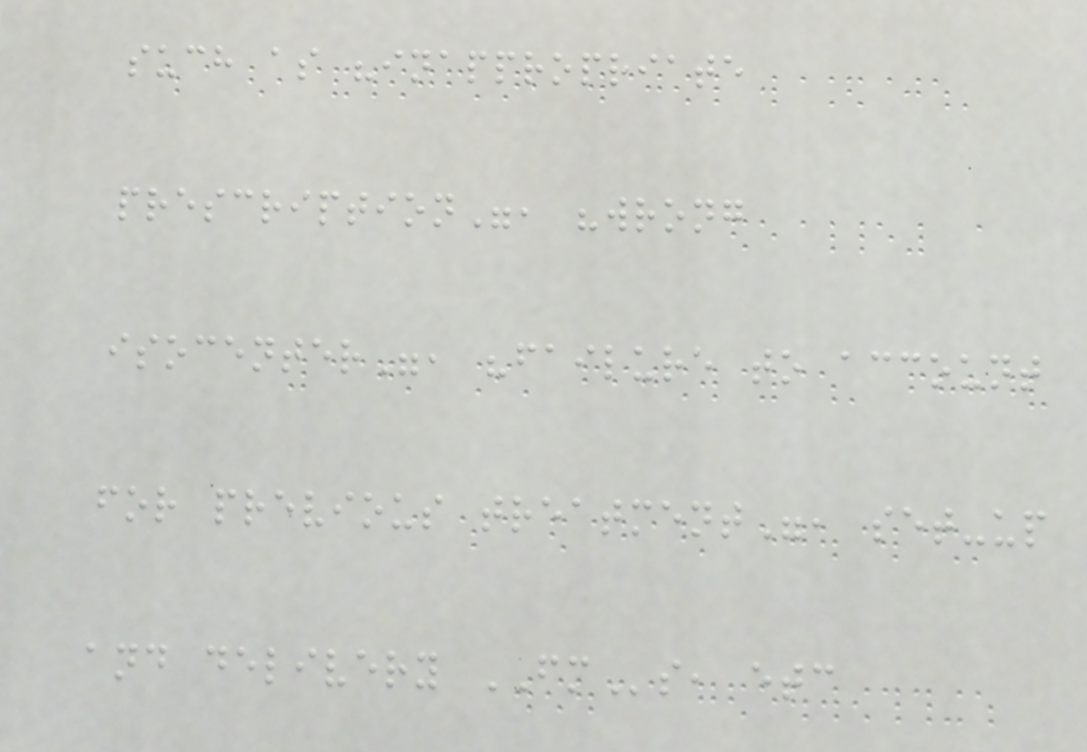such as "inappropriate
prescription", "wrong
isocenter", "failure to account
for previous treatment", set-up
and delivery FMs, etc
